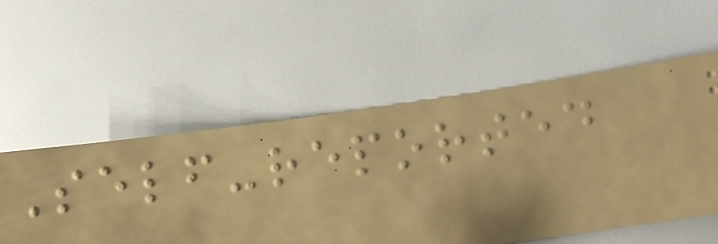Self-reported
